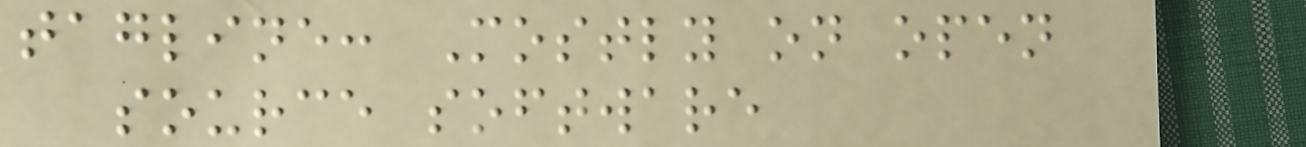tagline: Mostly on open
source software
